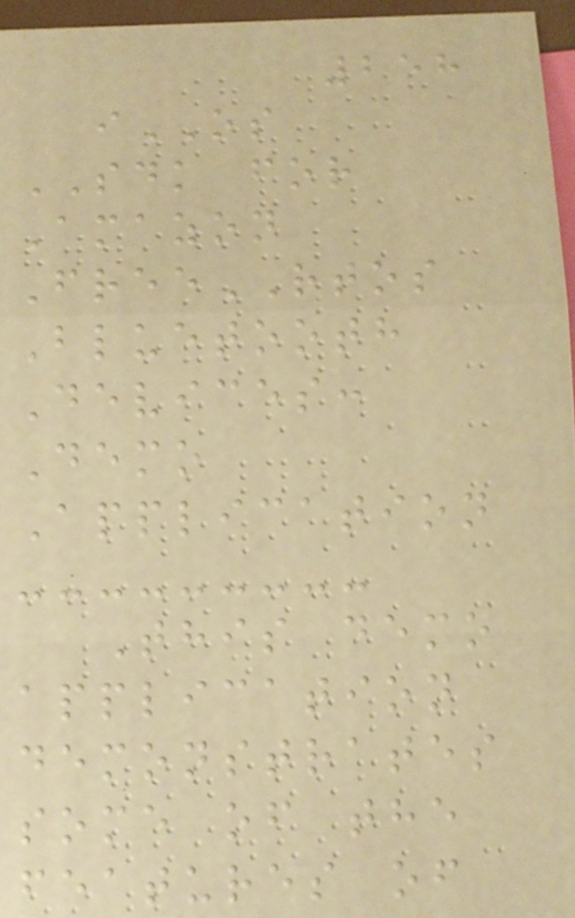258
iOS
SDK for
Amazon
FreeRTOS
Bluetooth
Devices:
Demo
Application
This demo
application
demonstrates
some of the
features of
